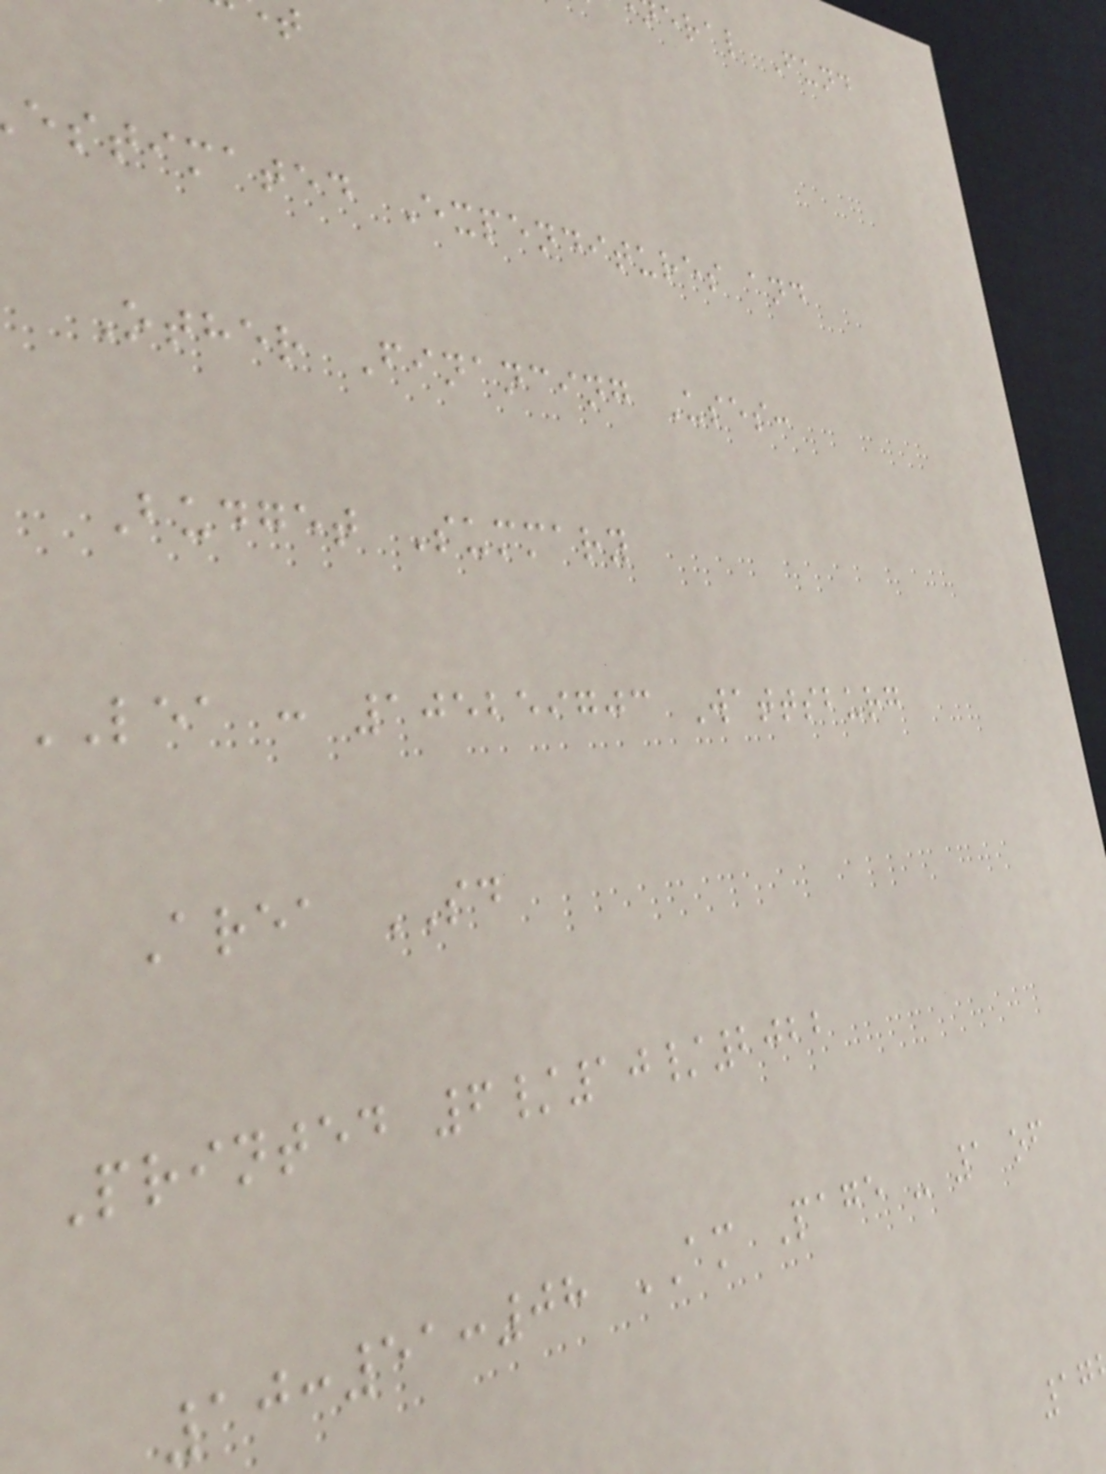eral Fund
estimated Expenditures and
Other Financing Uses:
Budget Summary
LEA : 105259703 Wattsburg
Area SD
Printed 6/10/2022
10:51:08 AM Page - 1 of
